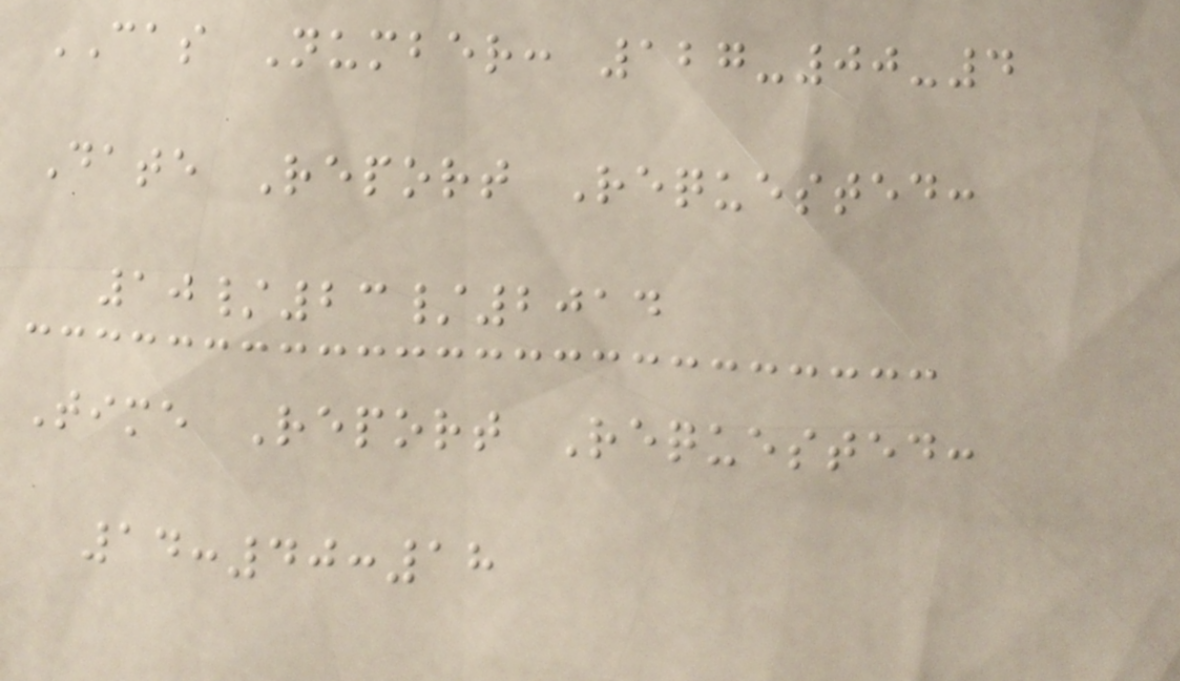CAS Number: 127-00-4
Date Report Requested:
10/23/2014
Time Report Requested:
14:40:18
